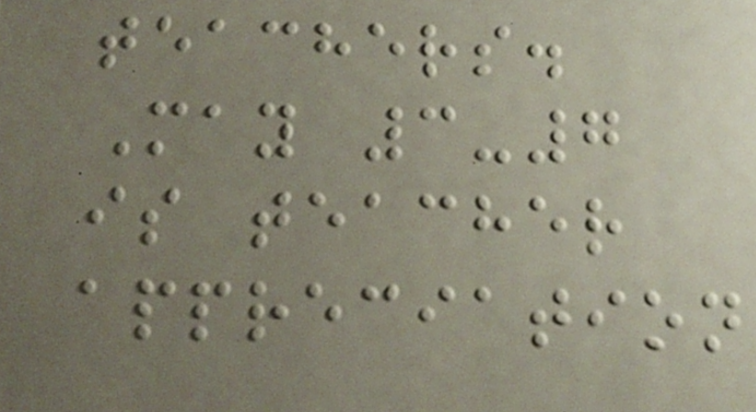teachers.
May 3-7
is teacher
appreciation
